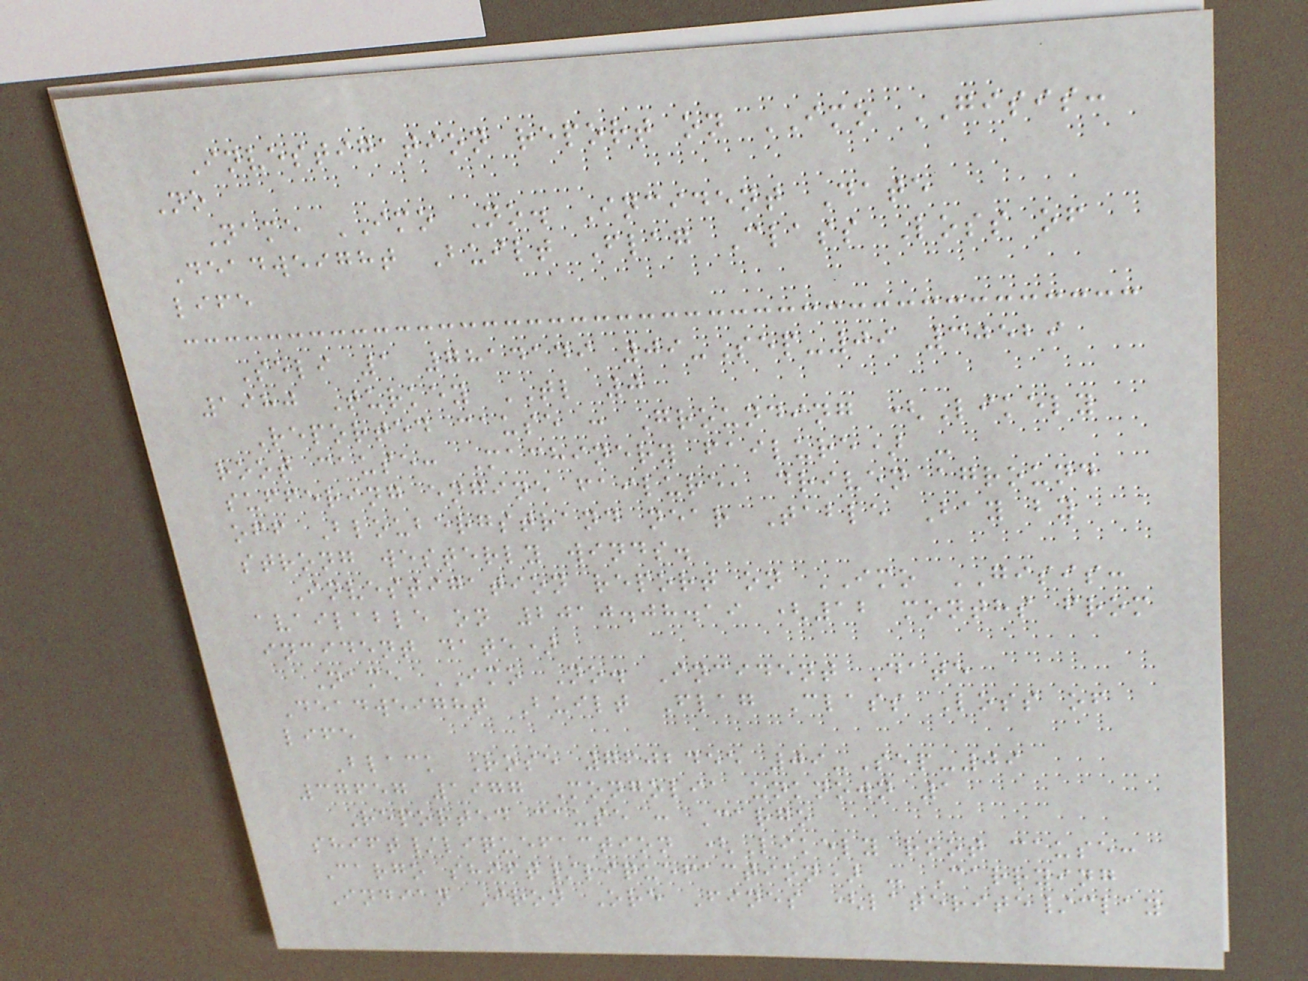Investigation report on IMO GISIS:
No
Name IMO No. Incident Date
Deadweight Built Flag Class Loss of
life
Seli 1 7814149 09-Sep-09 30529
1980 Turkey TL 0
Reported cause : Grounding (Likely
root cause: Machinery failure) -
suffering engine failure, driven aground
off Bloubergstrand near Table Bay by
strong westerly winds.
Investigation report on IMO GISIS:
available on 2010.08.19 (12 months from
incident date)
Name IMO No. Incident Date
Deadweight Built Flag Class Loss of
life
Black Rose 7602455 09-Sep-09
37657 1977 Mongolia unknown 1
Reported cause : Cargo
shift/liquefaction (Likely root cause:
Cargo shift/liquefaction) - Carrying
Indian Iron Ore Fines (laterite/clay
